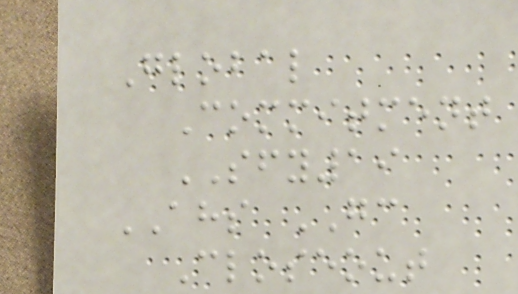Global
Commitment
SFY19
AHS GC
Closeout
